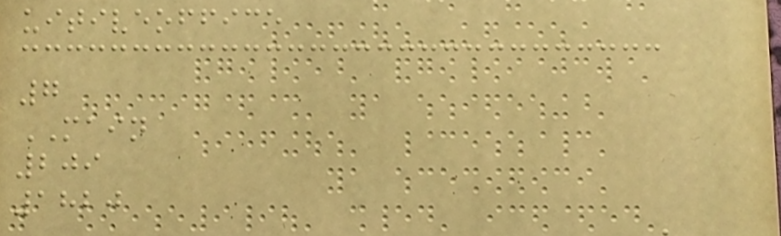uitiveoffice
7
MAIN
209
1820
